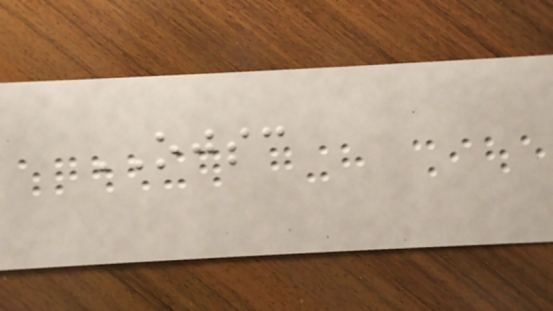OJSC
